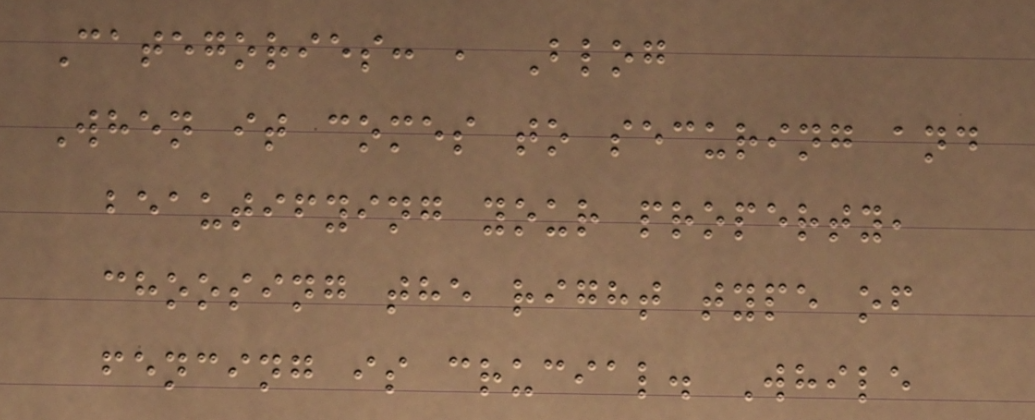Categories: , Blog
When it comes to securing and
beautifying your property,
choosing the right type of
fencing is crucial. While
